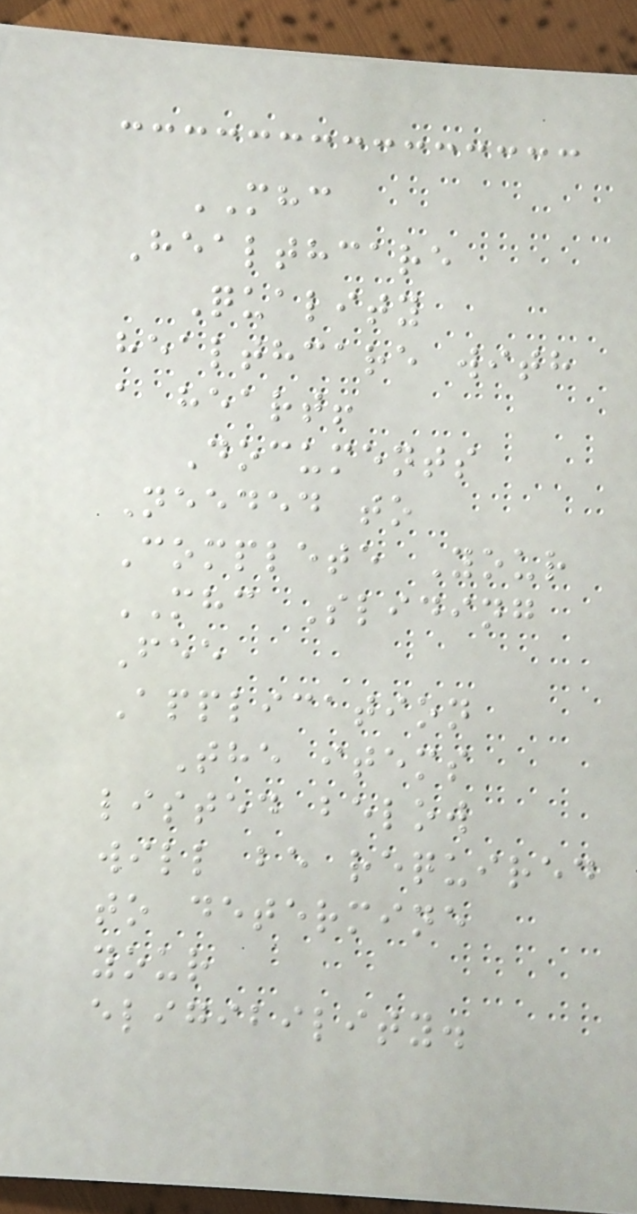MHC
Healthcare
Quality
healthcare with
a heart!
Documents
Needed to
Complete Your
MHC Sliding
Fee
Application
The items
listed below
will be required
to determine
your
eligibility.
